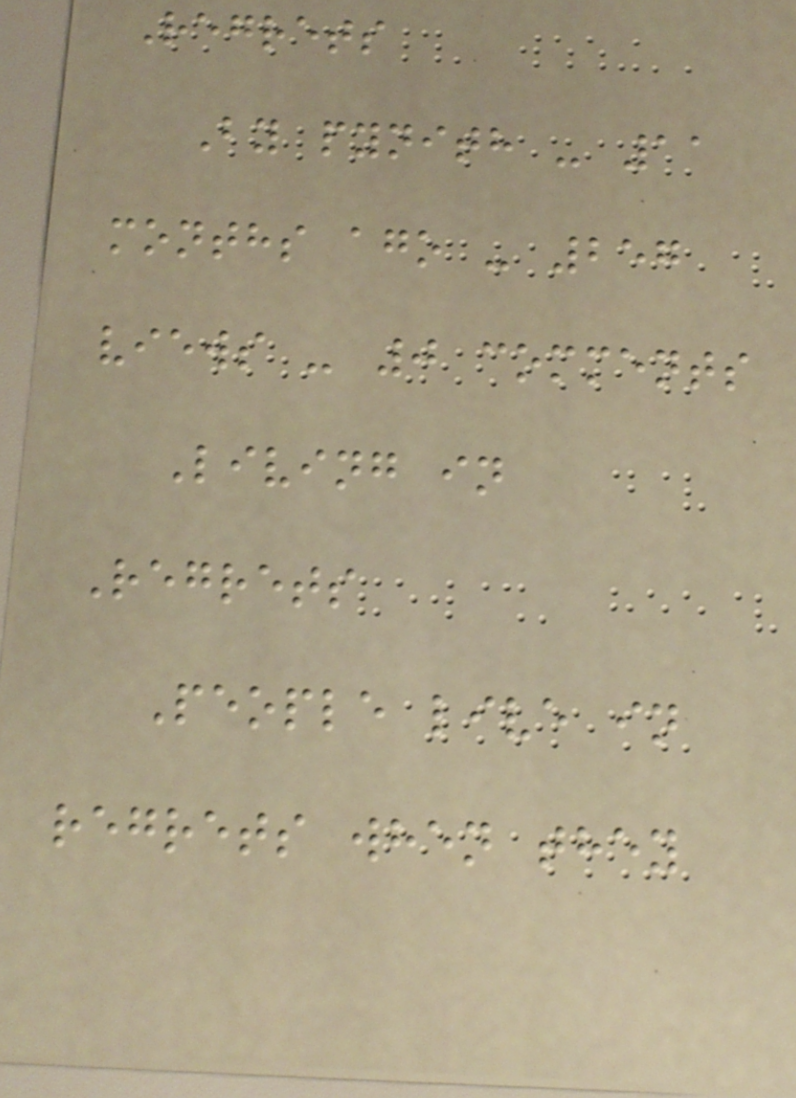Regrets
By pynith - 11
months ago - 257
views - 0 comments
Living in
Regrets
People live in
regrets when they
